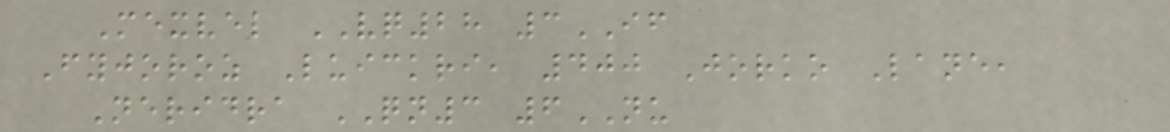Mexvel VQ28 3IF
Fyjoroz Luickri, 400 Jorko Lane,
Neridra QN3 6NU
